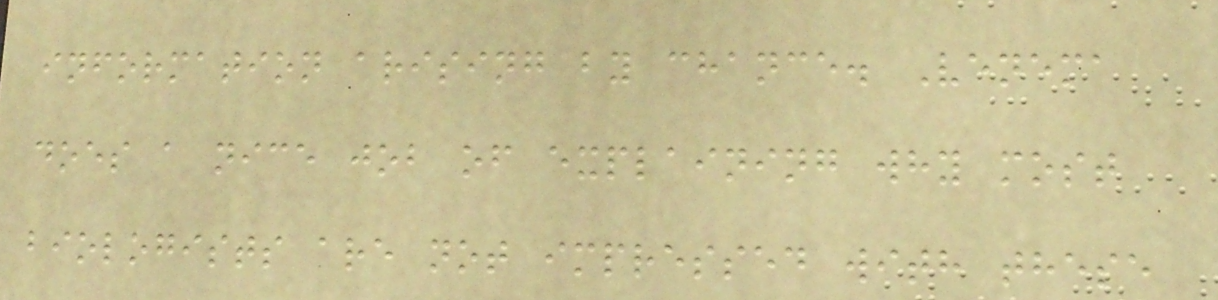information arising by chance. Venema
does a nice job of explaining why most
biologists are not impressed with these
